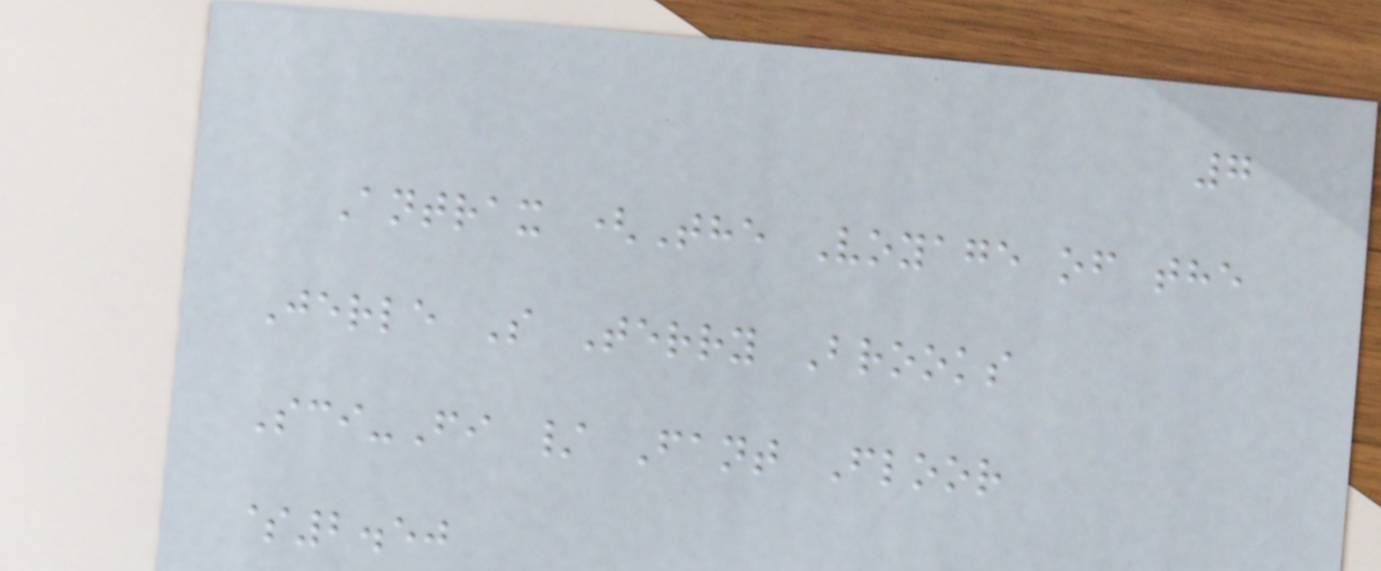7
Antrax (The Voyage of the
Jerle S Terry Brooks
Sci-Fi / Fant Floor
$2.50
